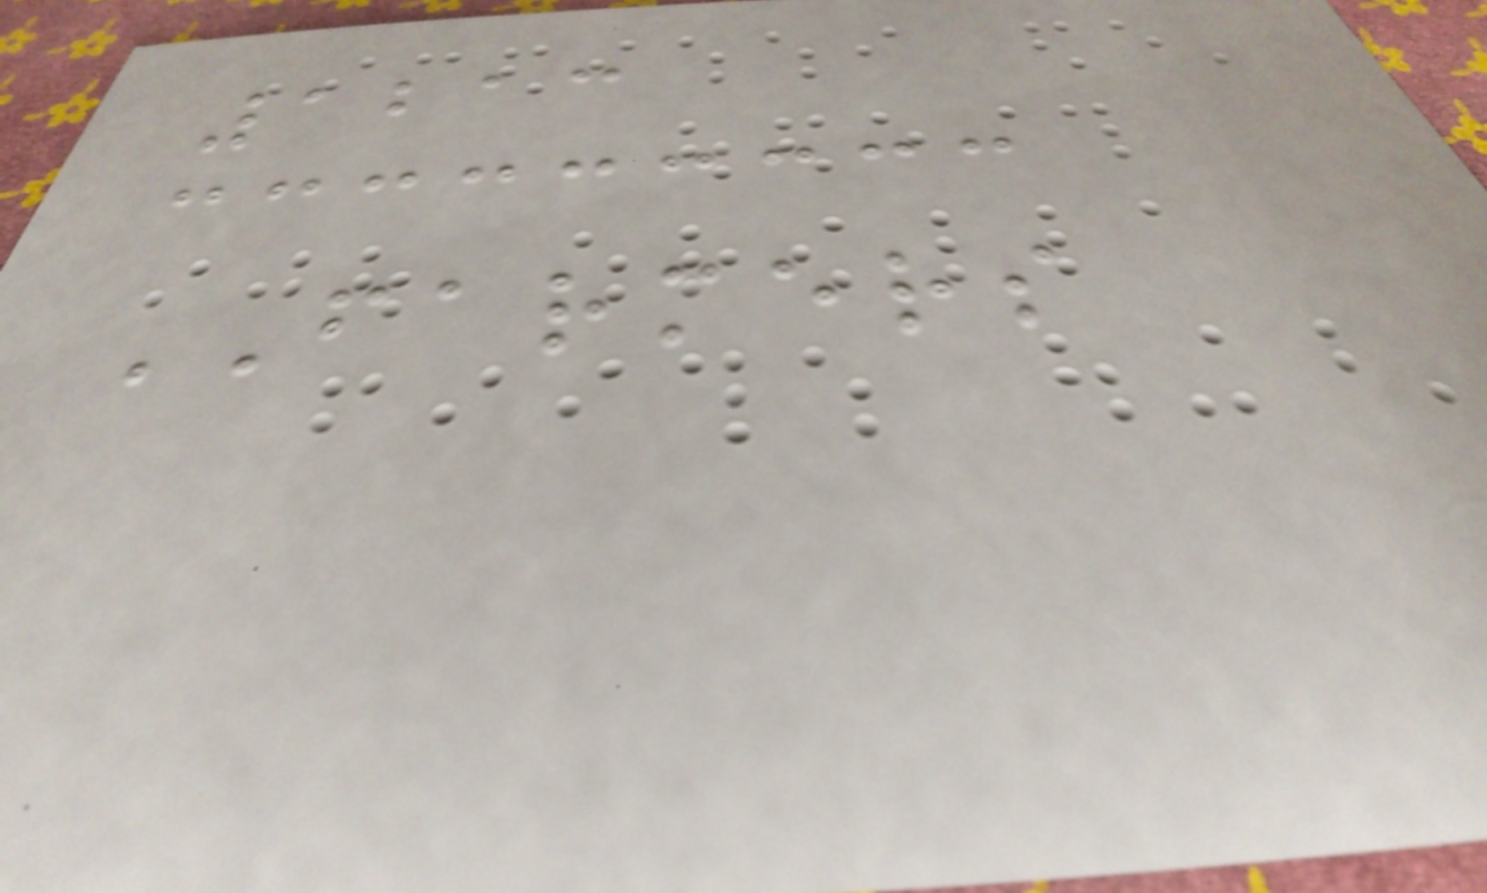1213
FARMERS
